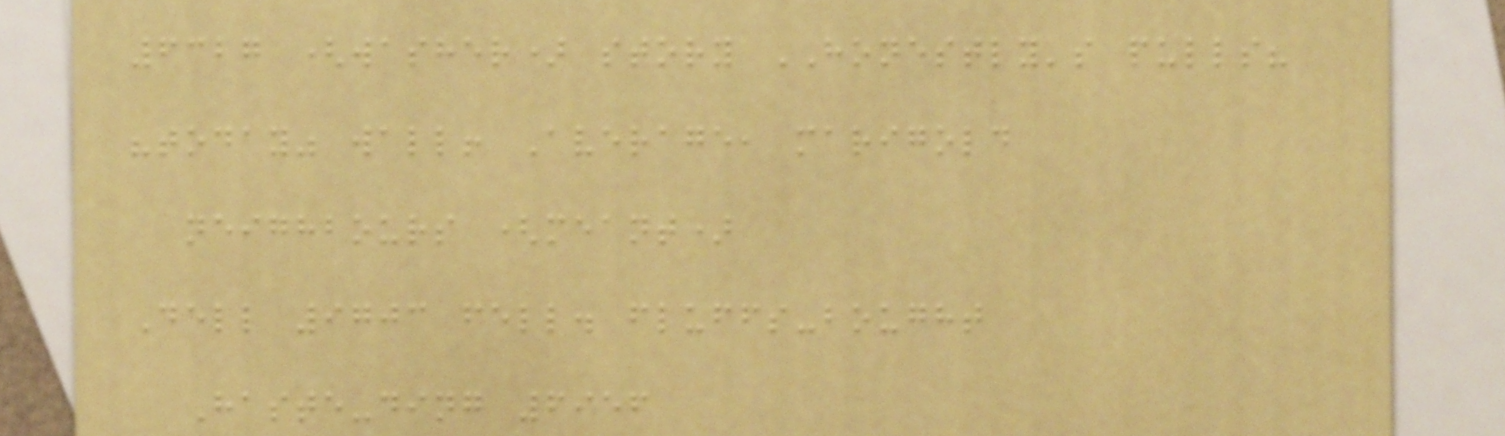6327 (washer) story HONESTLY's pulls?
"today" wall! Average, marigold
neighbours (meant)
Dell 9703 fell. fluffs-bought
Haste-ding 6956
